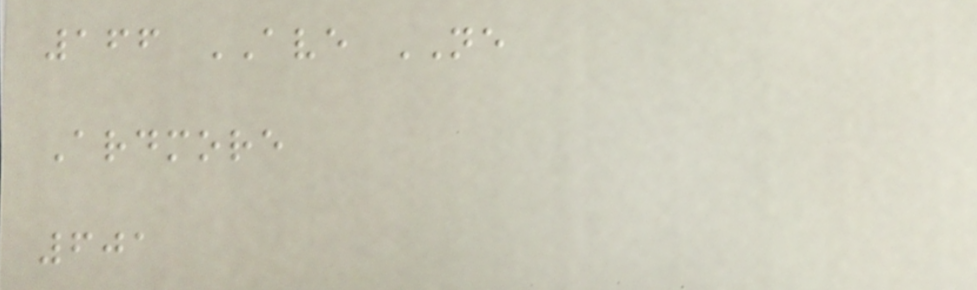166 AVE NE
Ardmore
601
